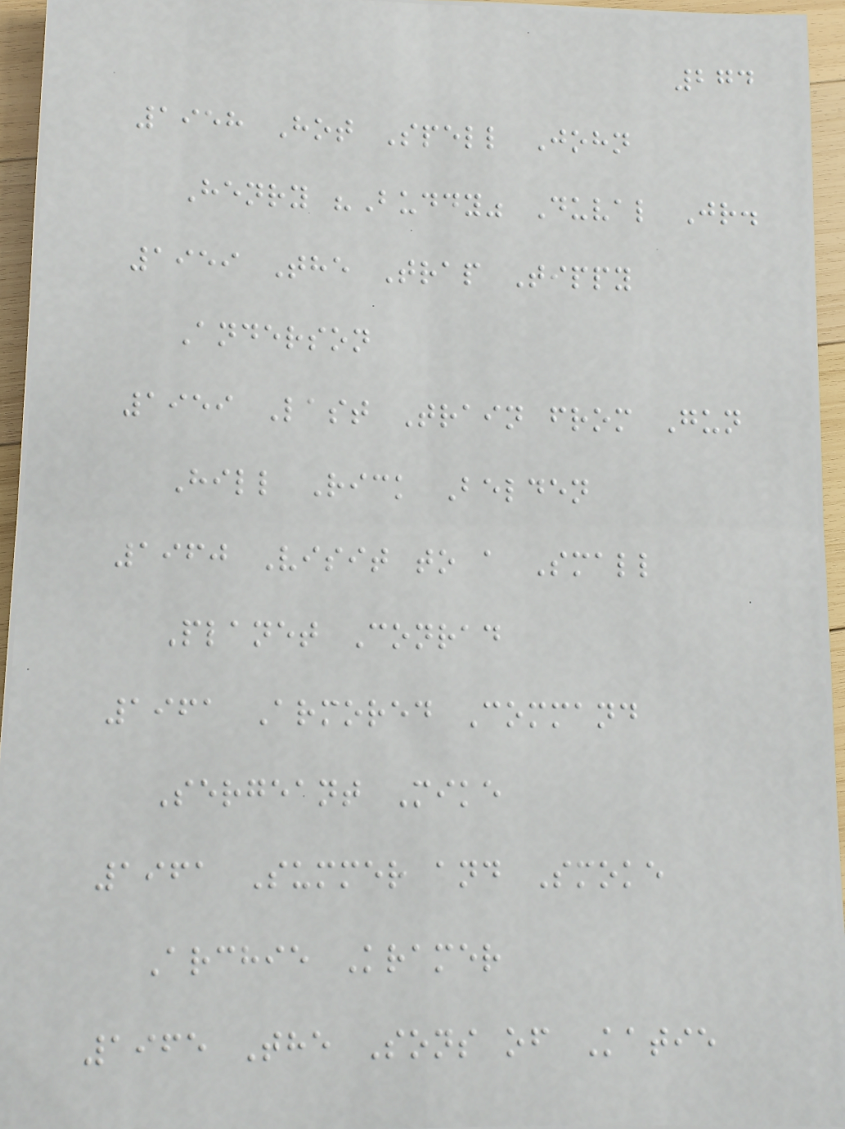274
1958 Hot Spell John
Henry "Buddy" Duval Jr.
1959 The Trap Tippy
Anderson
1959 Last Train from Gun
Hill Rick Belden
1960 Visit to a Small
Planet Conrad
1961 Armored Command
Sergeant Mike
1961 Summer and Smoke
Archie Kramer
1965 The Sons of Katie
